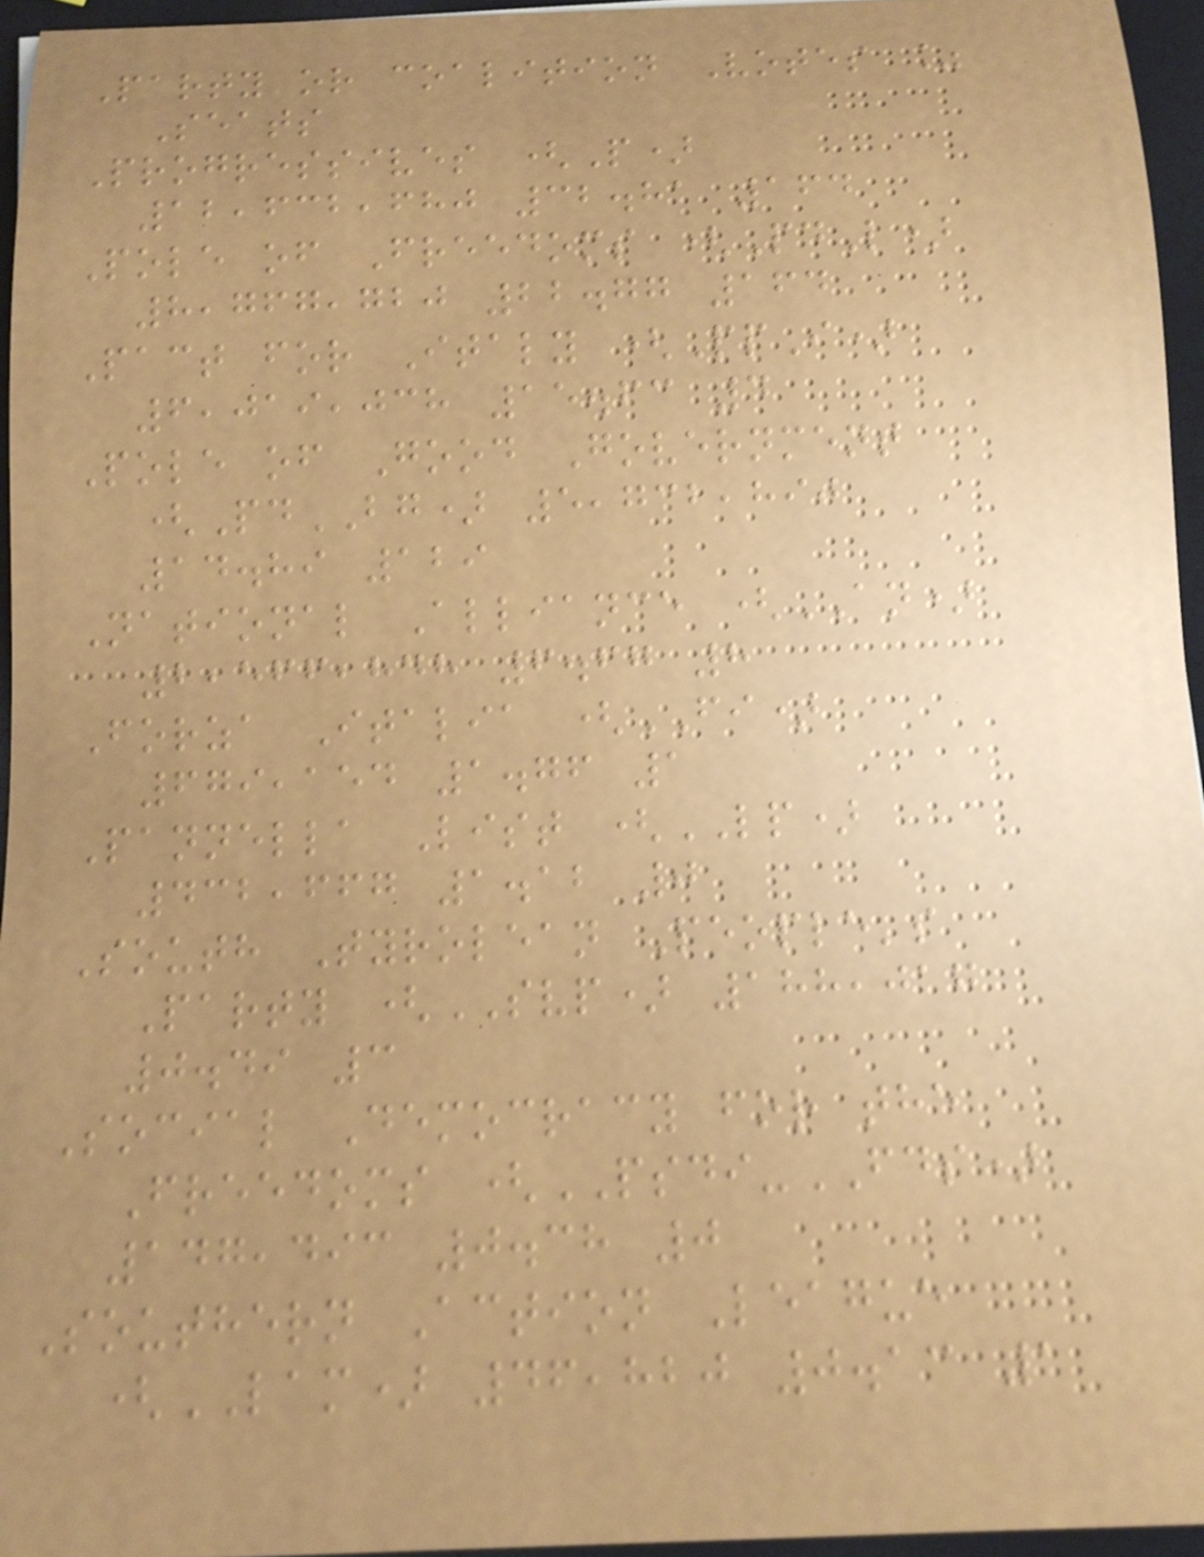Party or coalition Votes %
Seats
Progressives (P)
12,632,680 32.81 164
Pole of Freedoms (PdL)
8,767,720 22.77 164
Pact for Italy (PpI)
6,019,038 15.63 4
Pole of Good Government
(PdBG) 5,732,890
14.89 129
National Alliance (AN)
2,566,848 6.67 8
Forza Italia (FI)
679,154 1.76 1
Pannella List (LP)
432,667 1.12 0
South Tyrolean People's
Party (SVP) 188,017
0.49 3
Social Democracy for the
Freedoms (PSDI-FDS)
147,493 0.38 0
Southern Action League
(LAM) 46,820 0.13 1
